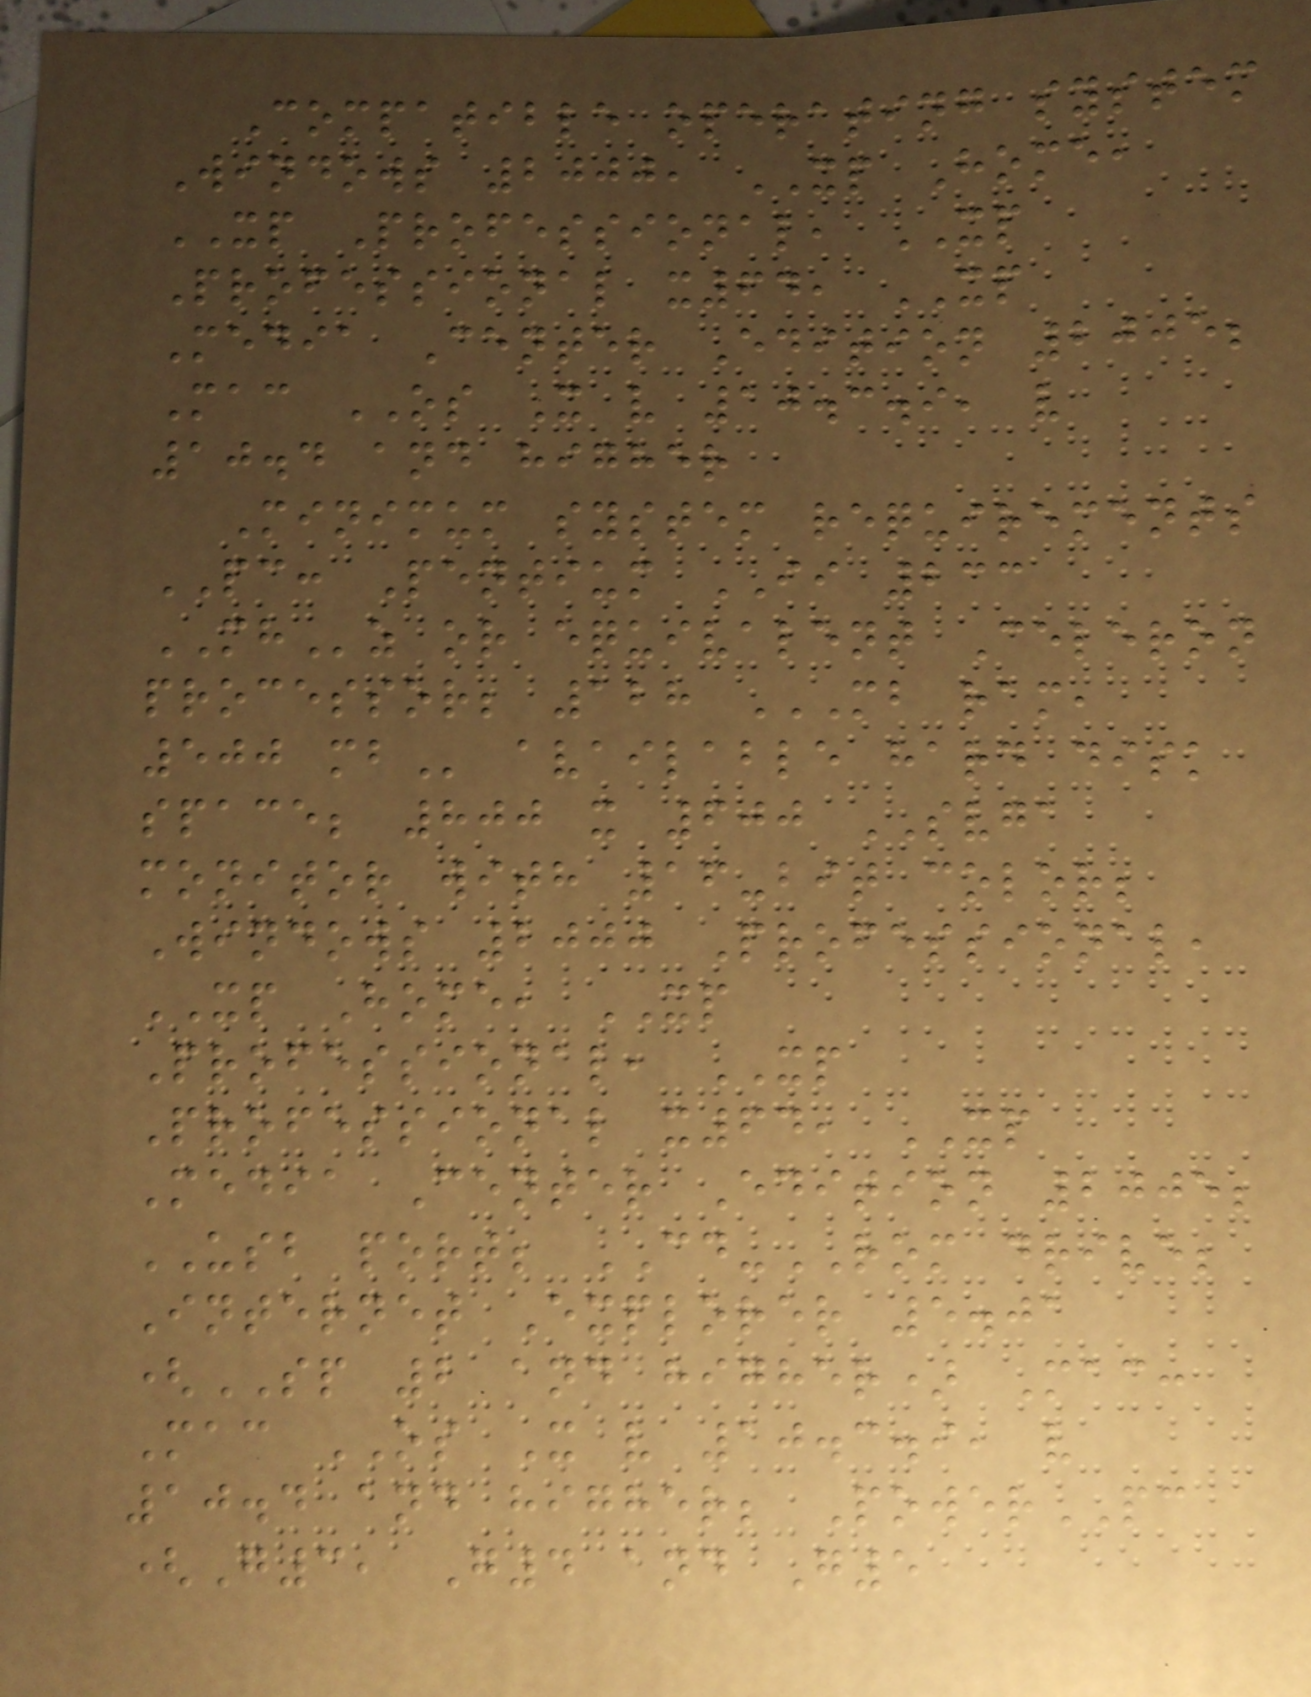Compatible operating system
Windows 2000, XP Home,
XP Professional, XP
Professional x64, XP
Media Center Edition 2005;
Mac OS X v 10.3.9, v
10.4 and higher
Minimum system requirements
PC: Pentium II 233
MHz or equivalent Celeron
processor; 128 MB RAM,
500 MB available hard disk
space; 800 x 600 SVGA
monitor with 16-bit color;
Windows 2000 Professional,
XP Home, XP
Professional, XP
Professional x64, XP
Media Center Edition 2005;
USB port; CD-ROM drive;
Internet Explorer 5.01
(SP 2 and higher) Mac:
Mac OS X v 10.3.9, v
10.4 and higher; PowerPC
(G3, G4 and G5
